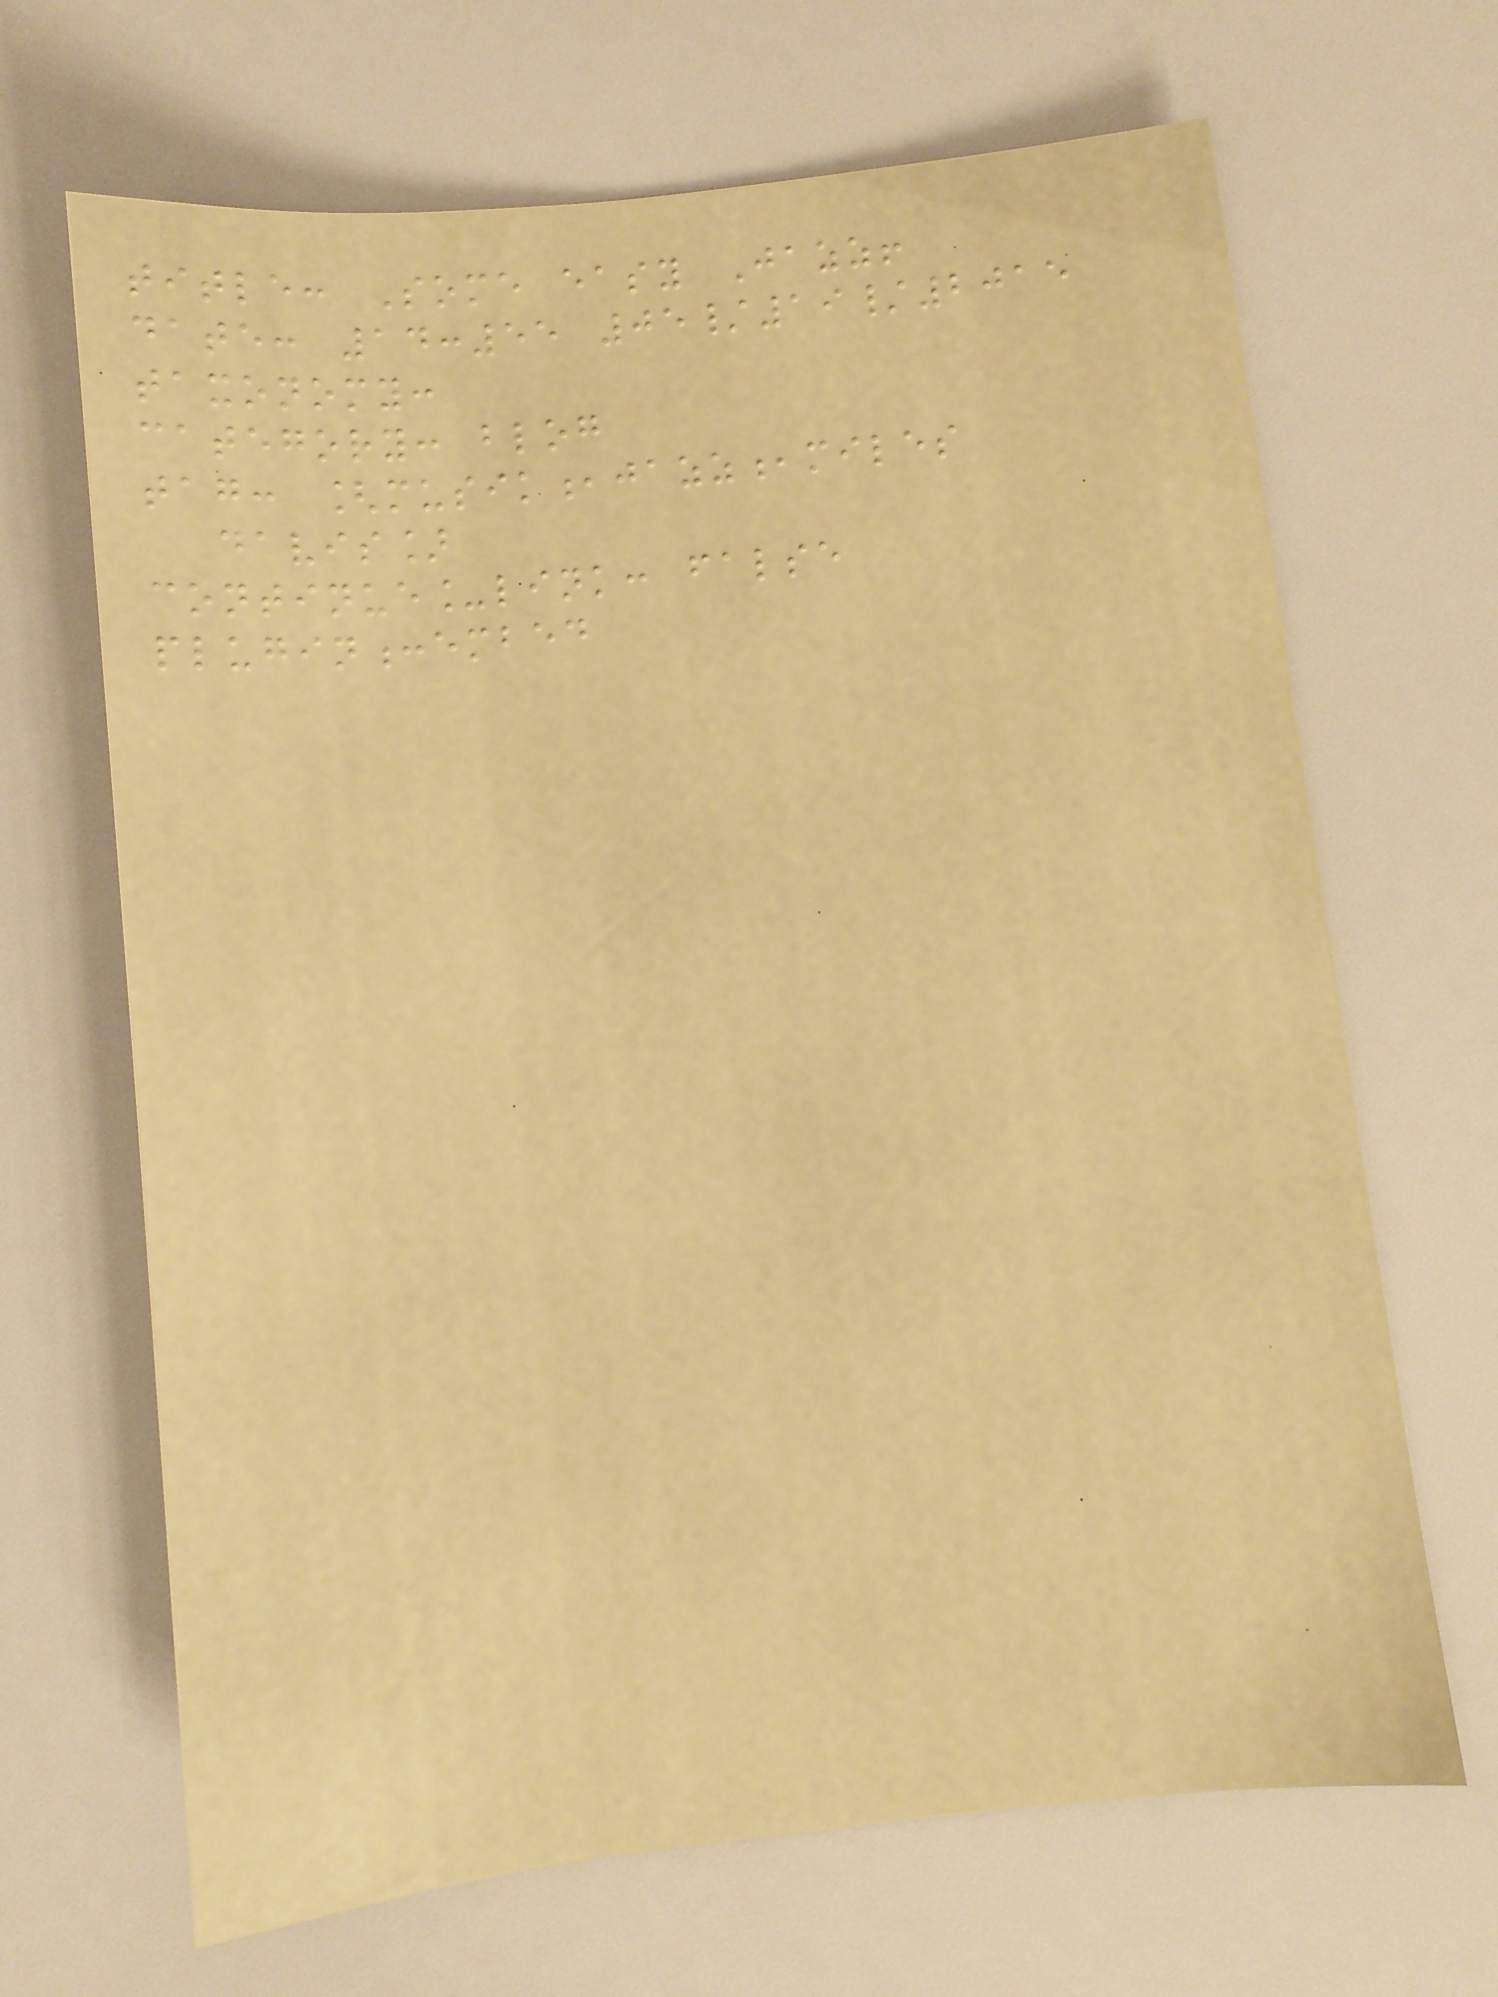title: Some easy Jazz!
date: 14:55 05/19/2015
taxonomy:
category: blog
tag: [musik,jazz,miles
davis]
continue_link: false
plugin:embed
